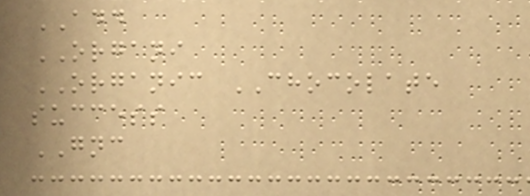ADD
ORGANI
ORGANIC CHOCOLATE
success
GNC
